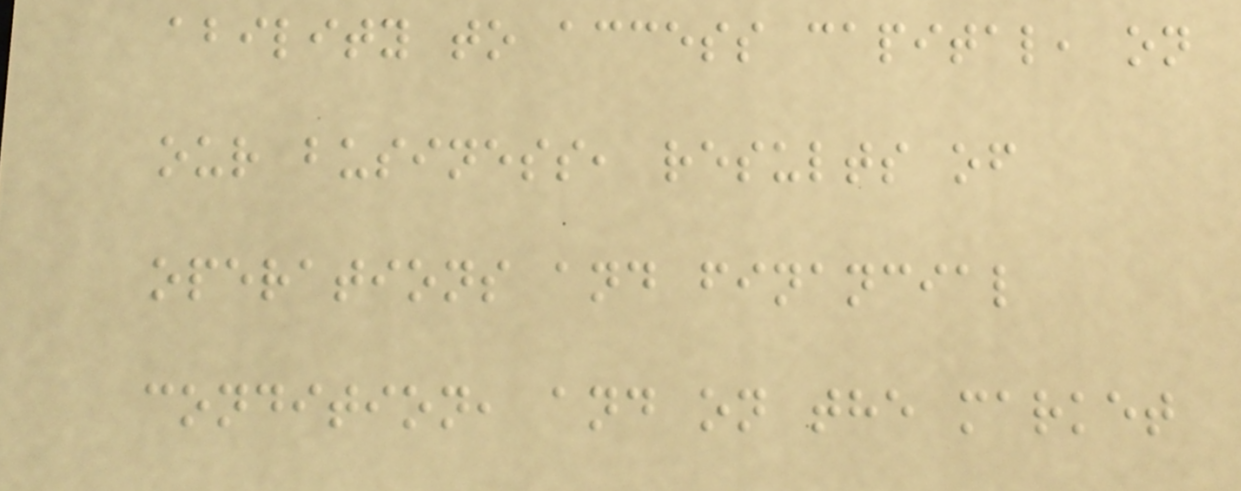ability to access capital, on
our business, results of
operations and financial
condition, and on the market
